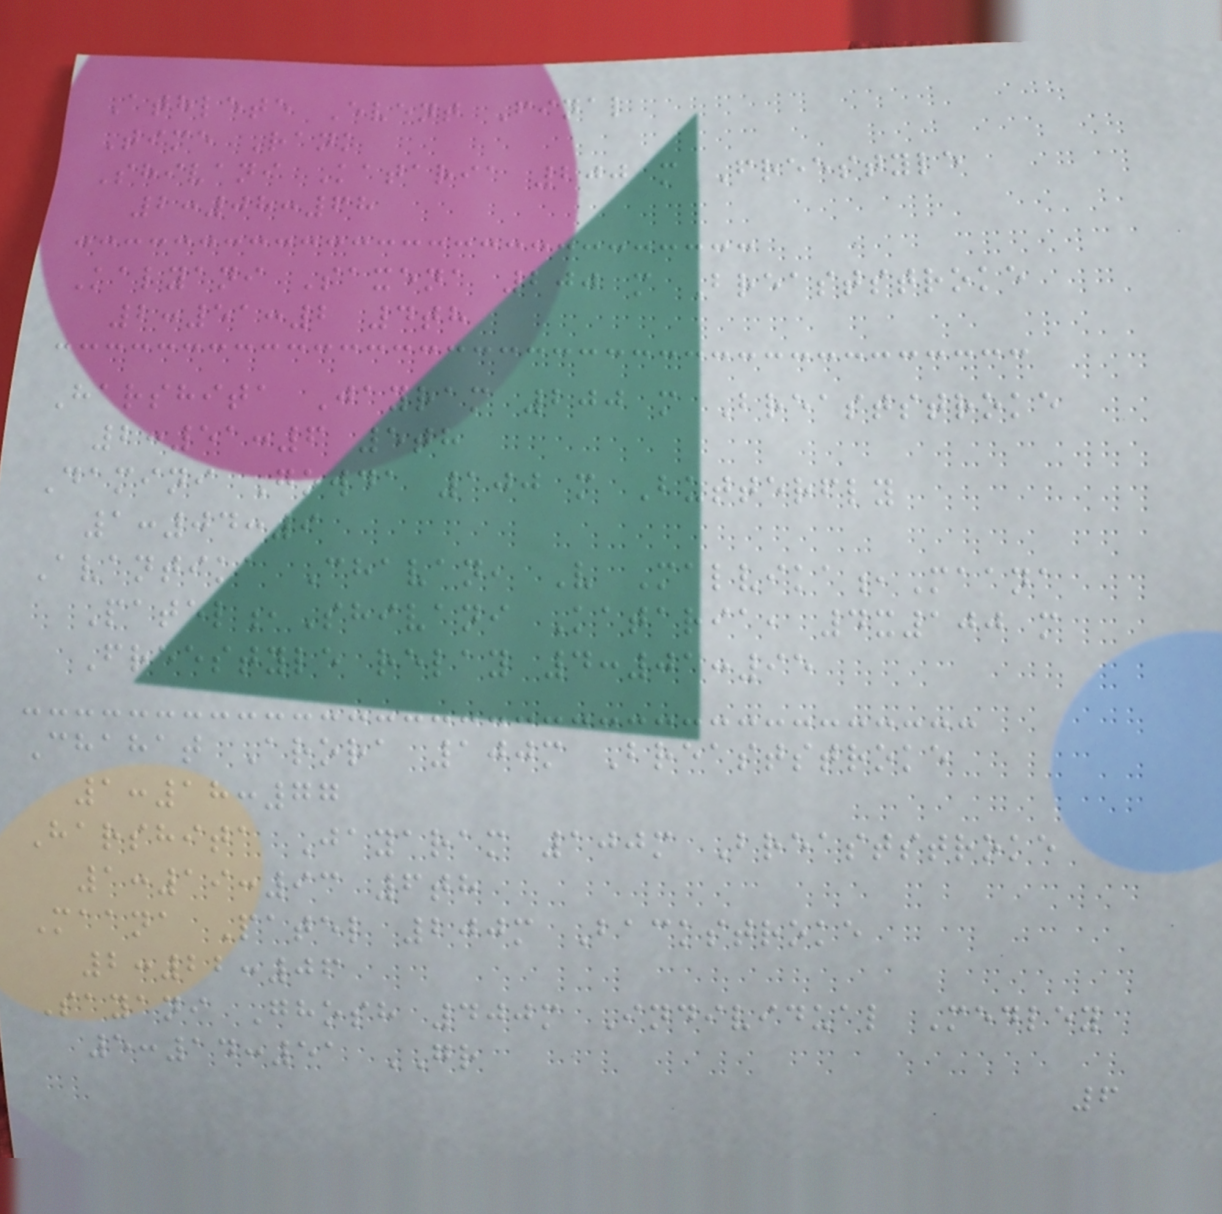Athlete Event Final
Time Rank
Shivani Kataria 200 m Freestyle
2:08:68
Kalyani Saxena 200 m Breaststroke
2:51:2 4th
Harshita Jayram 200 m Breaststroke
2:51:6 5th
Damini Gowda 100 m Butterfly
1:04:9
Avantika Chavan, V Malvika,Maana
Patel,Shivani Kataria, 4x100 m
Freestyle relay 4:01:95
Chahat Arora 100m Breaststroke
1:18:77
Harshita Jayaram 100m Breaststroke
1:19:93 6th
Maana Patel 200m Backstroke
2:22:06
Sayani Ghosh 400m Individual Medley
5:14:51 GR
6
